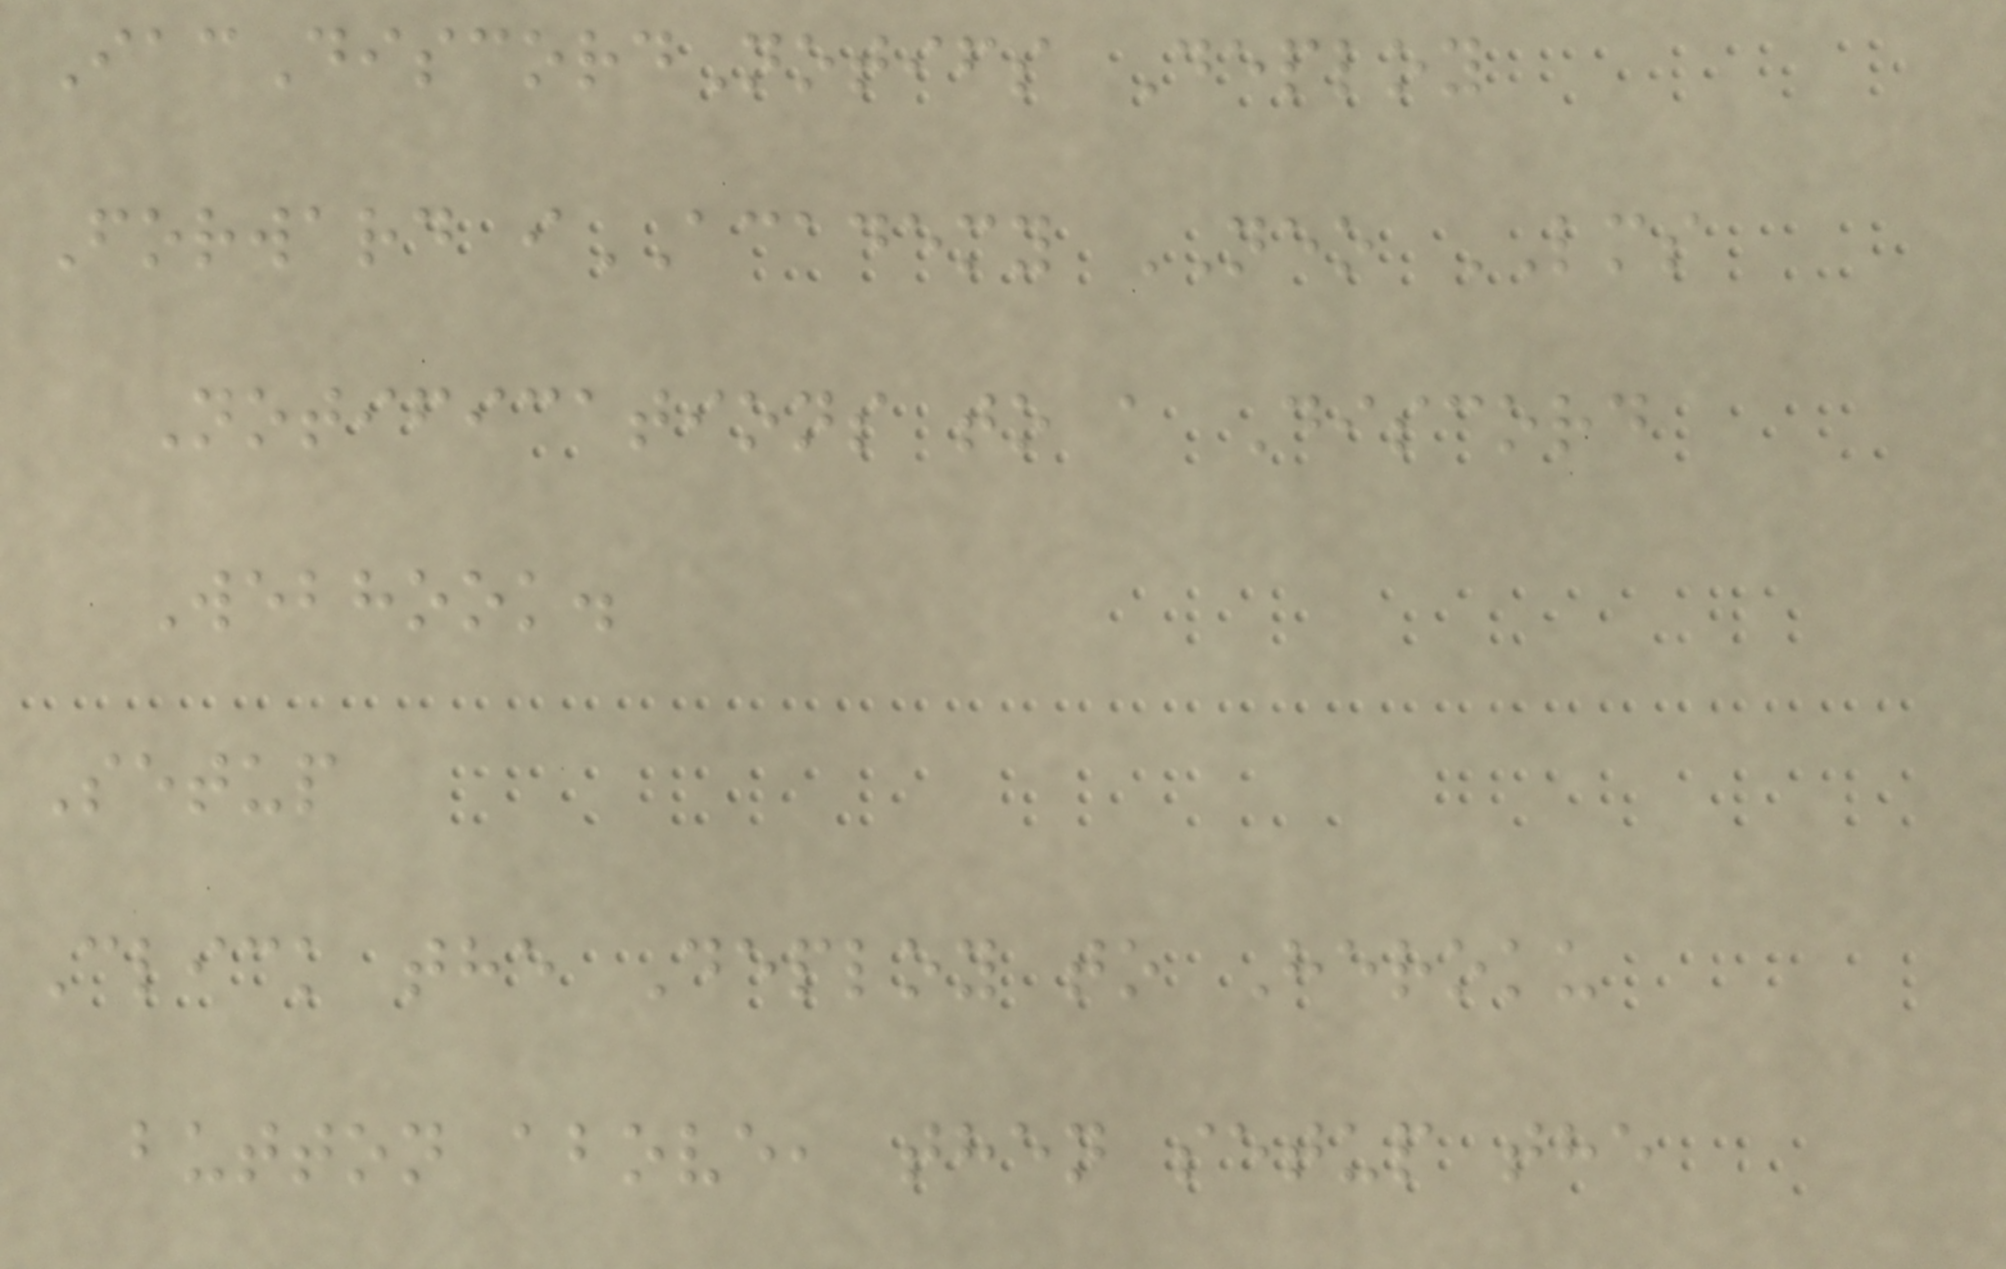IacDiscordNotifs Deploy
Forward iACADEMY NEO LMS
Notifications to a Discord
Webhook.
Setup
Click the Deploy to Heroku
button above, then setup the
